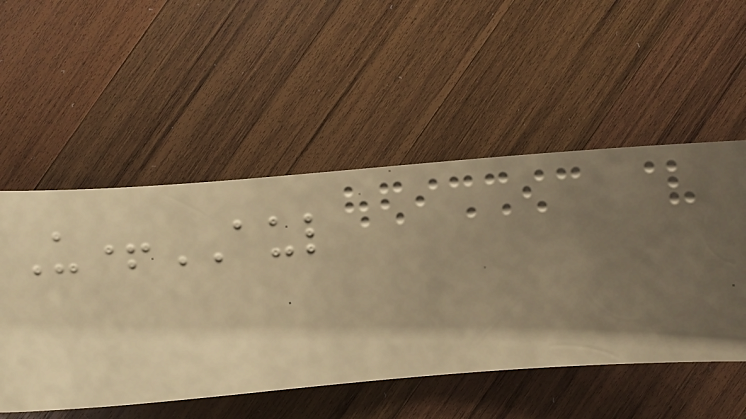U+AUL
